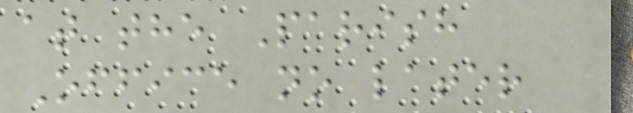at the Parish
Office no later
